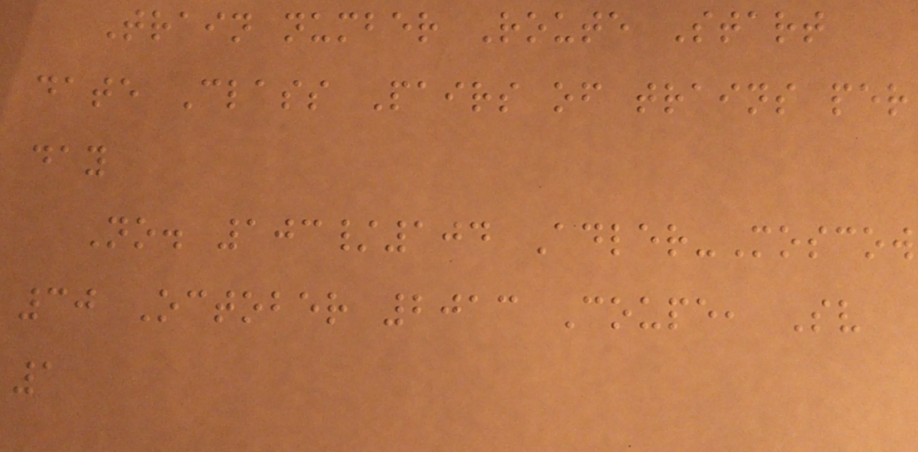Train number Route Start
date Class Pairs of trains per
day
No. 103/104 Adler-Moscow
30 October 2013 Coupe, Sv
1
